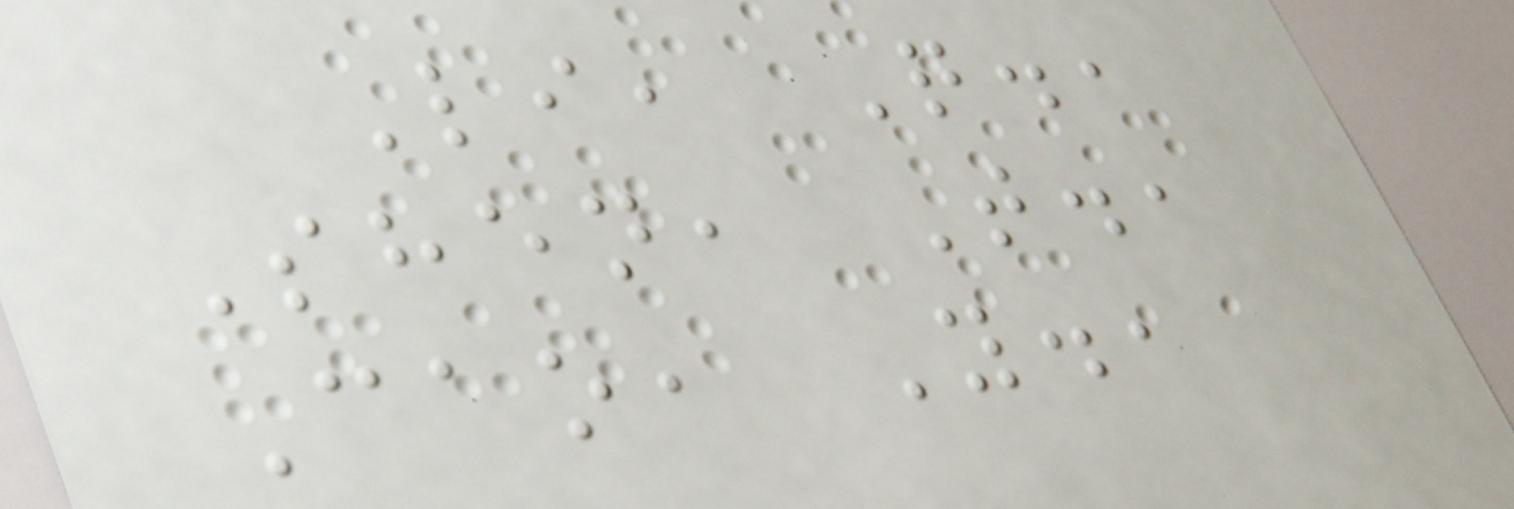Li, Q.,
Shen, T.,
Cao, Y.,
